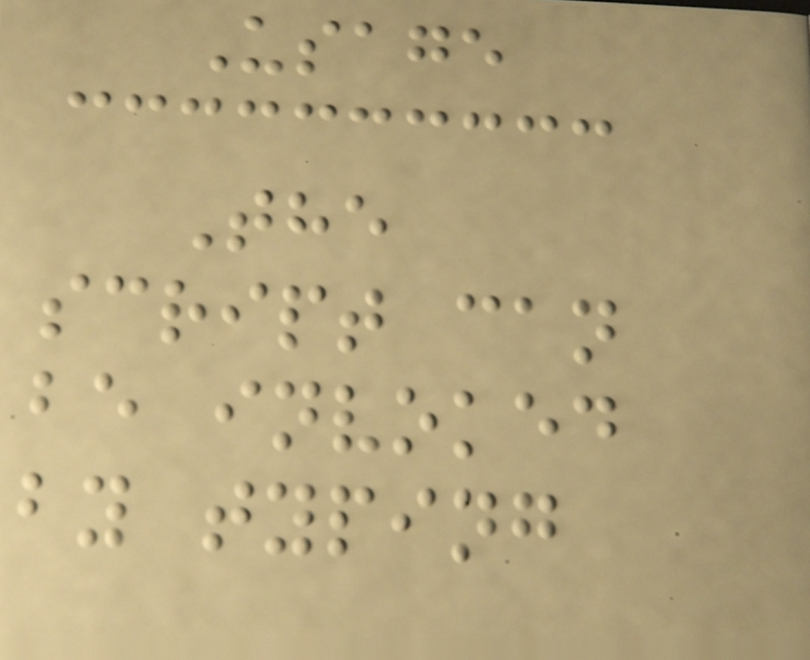Usage
The
script can
be invoked
by typing
